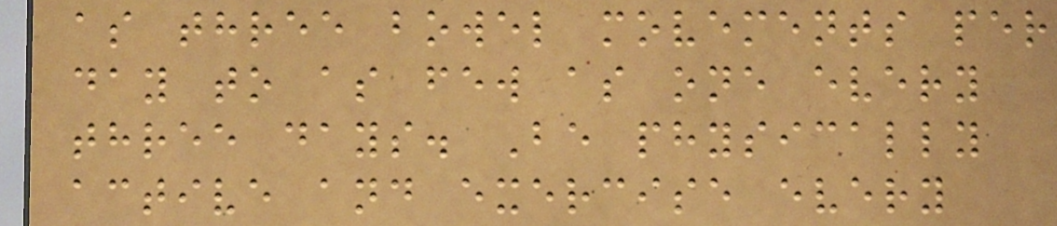as three bowel movements per
day to as few as one every
three days. Be physically
active and exercise every
